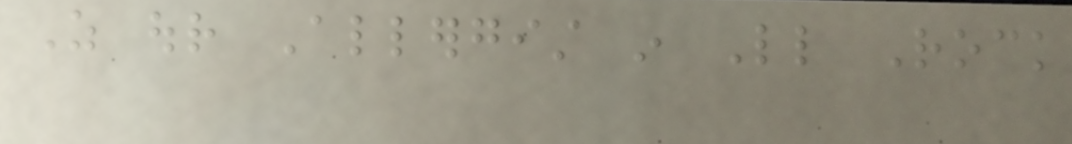As our Allergist in Little Rock
